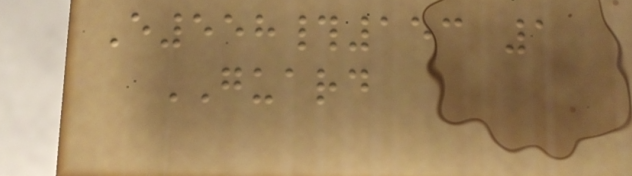E558#153 1
GUARD
